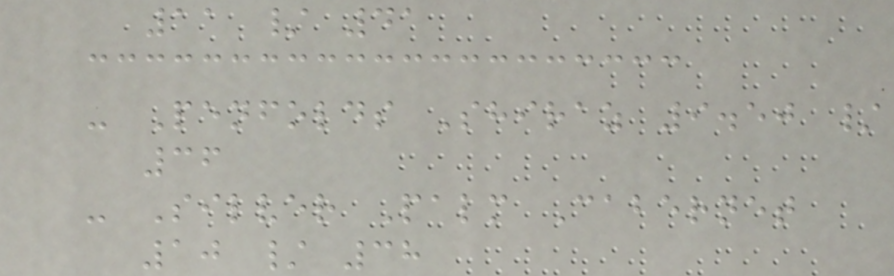11 / 41
- Penfolds Shiraz 9.50 /
36
- Silver Palm Cabernet
10 / 38
